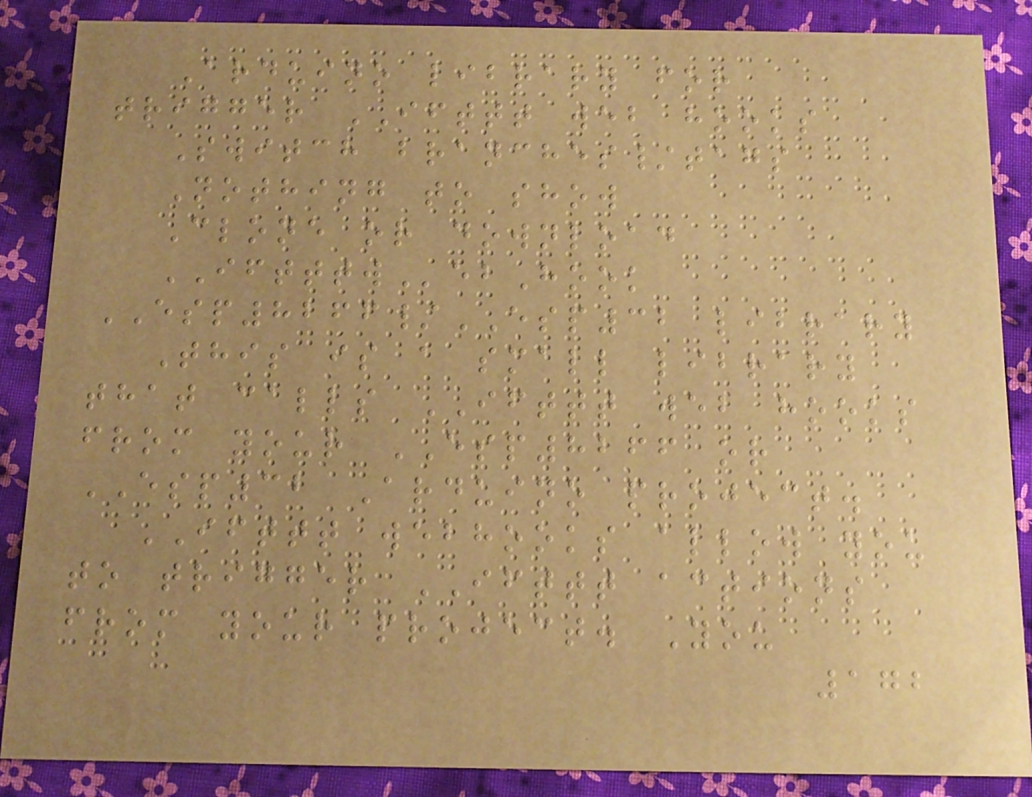Arduino library for
trigger IFTTT web hooks
Switch branches/tags
Nothing to show
Clone or download
IFTTTWebHook
ESP8266/ESP32 library
This is a small library
that calls IFTTT web hooks
from your ESP8266 or
ESP32 Arduino project.
IFTTT webhooks allow you
to trigger IFTTT actions
from your project. You
172
